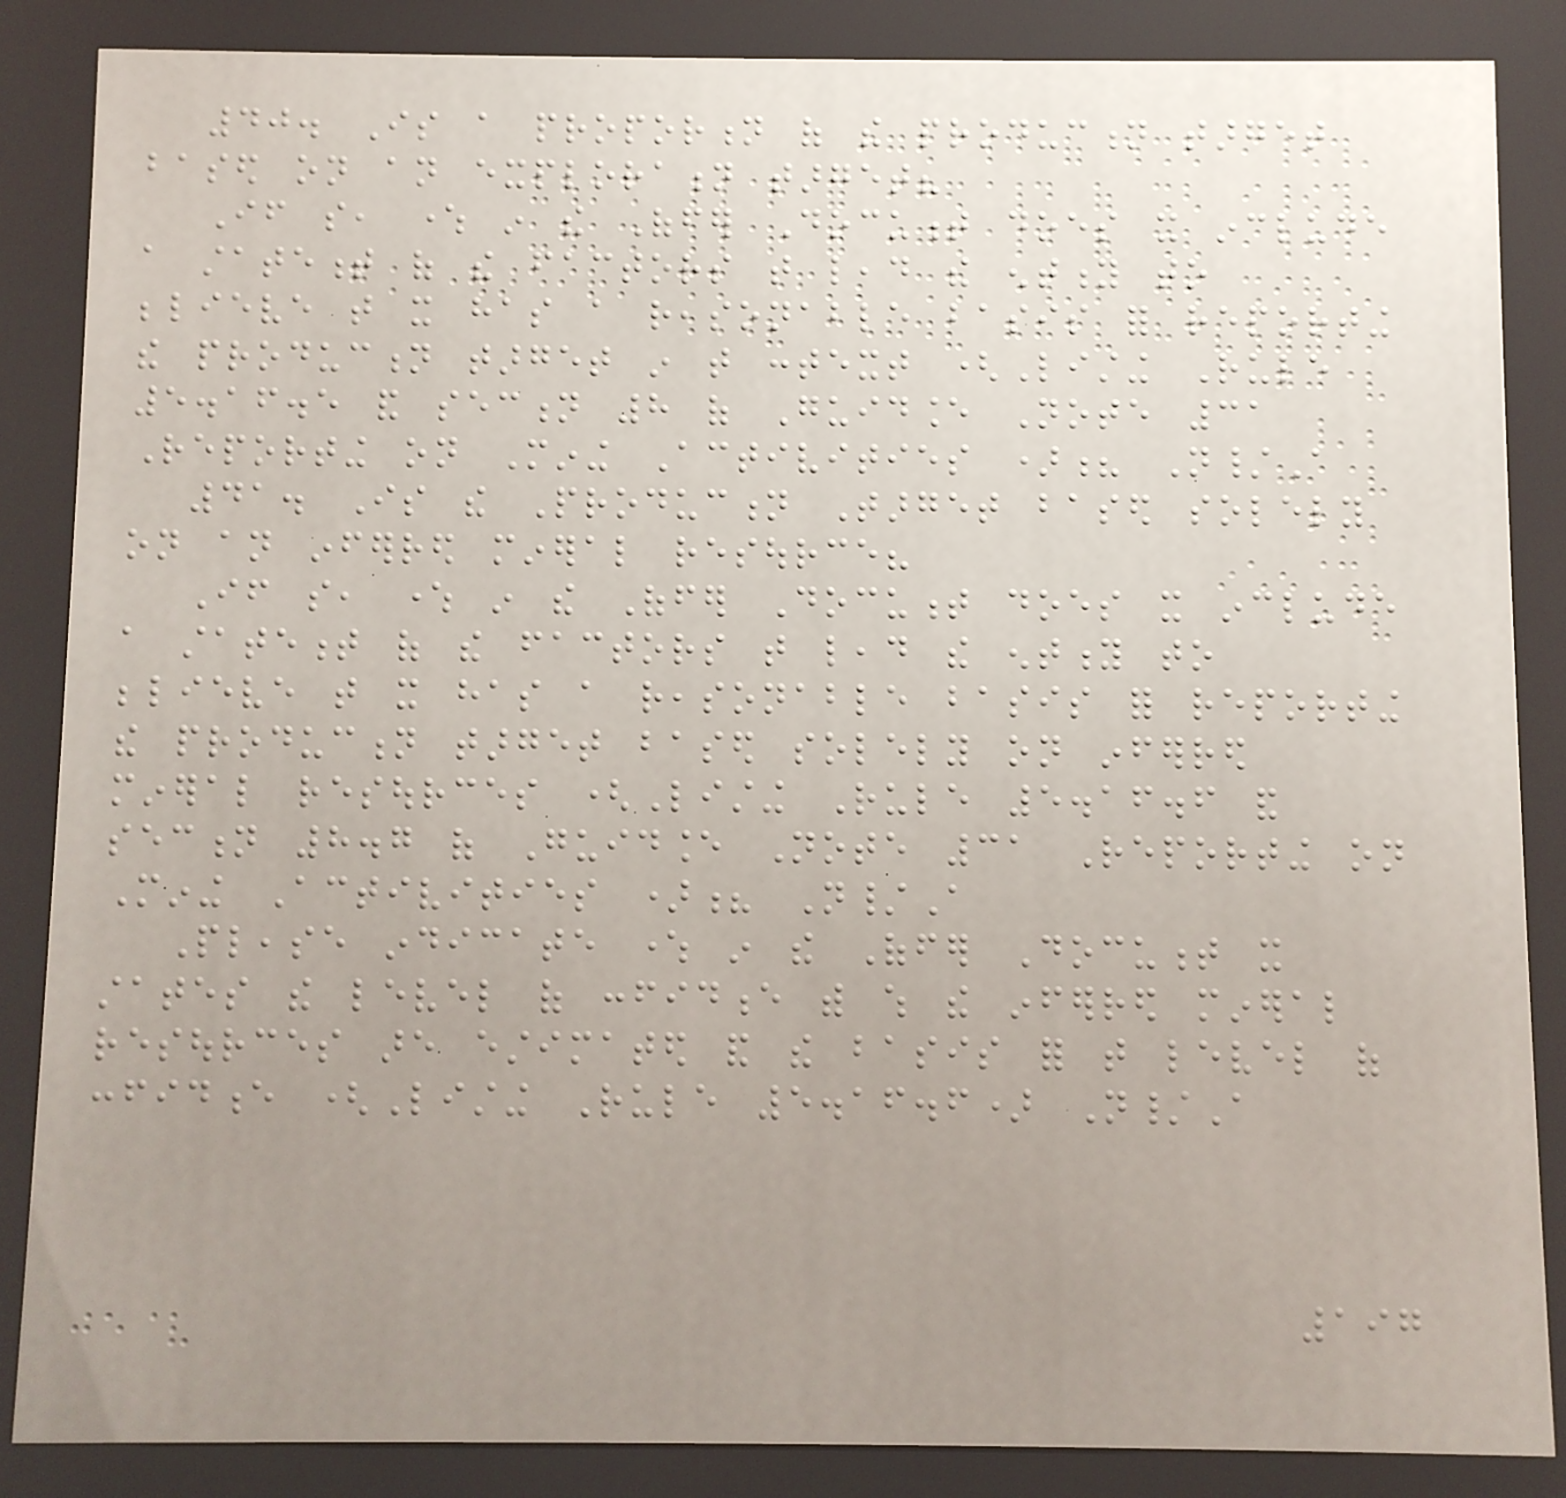40. Is a proportion of the production target
based on an exploration target?
If so, where in the Offer Document does it include
a statement of the factors that lead the entity to
believe that it has a reasonable basis for reporting
the production target in that context (Listing Rule
5.16.5 and section 8 of Guidance Note 31
Reporting on Mining Activities )? N/A
41. Is the Production Target based solely
on an inferred mineral resource?
If so, where in the Offer Document does it include
a statement of the factors that lead the entity to
believe that it has a reasonable basis for reporting
the production target based solely on inferred
mineral resources (Listing Rule 5.16.6 and
section 8.7 of Guidance Note 31 Reporting on
Mining Activities )? N/A
Please indicate where in the Offer Document it
states the level of confidence with which the inferred mineral
resources are estimated and the basis for that level of
confidence (Listing Rule 5.16.6) N/A
197
